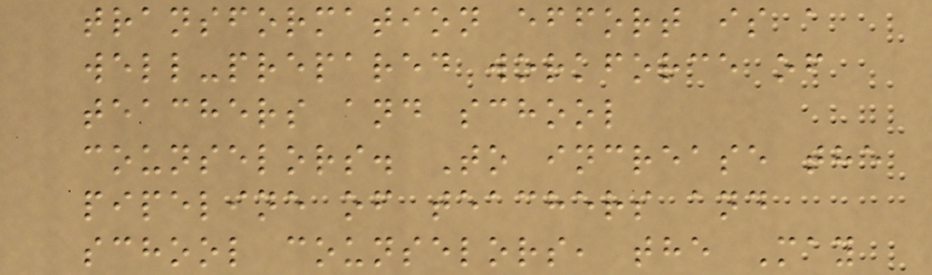transformation effort is a
well-prepared workforce of
teachers and school
counselors. To increase the
pipeline of teachers and
school counselors, the May
